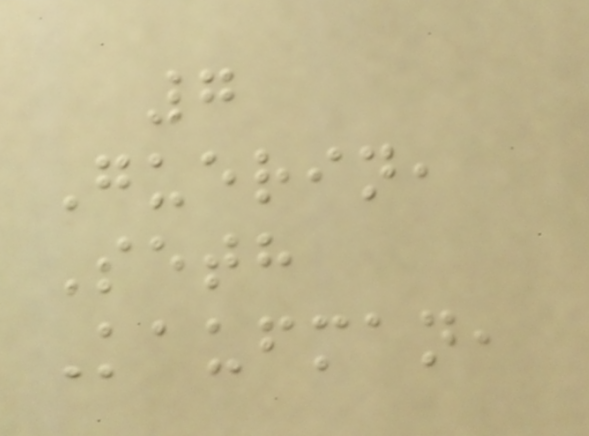7
Guerin,
Seth
Kaufman,
